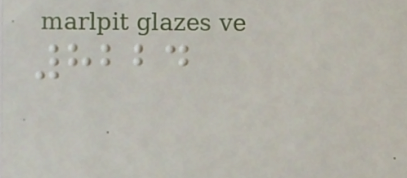8224
